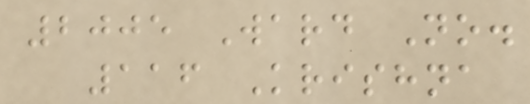2005 Ward No.
116 Krishna
